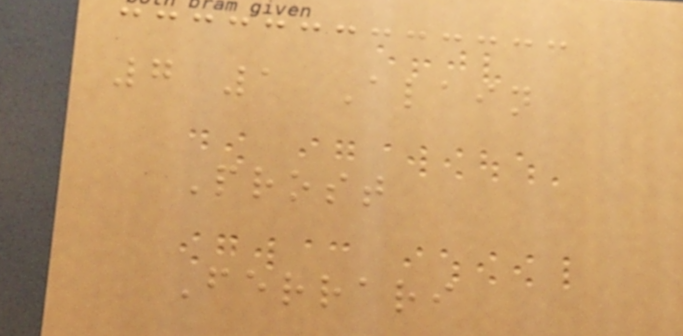7 1 Alain
Prost
Ferrari
